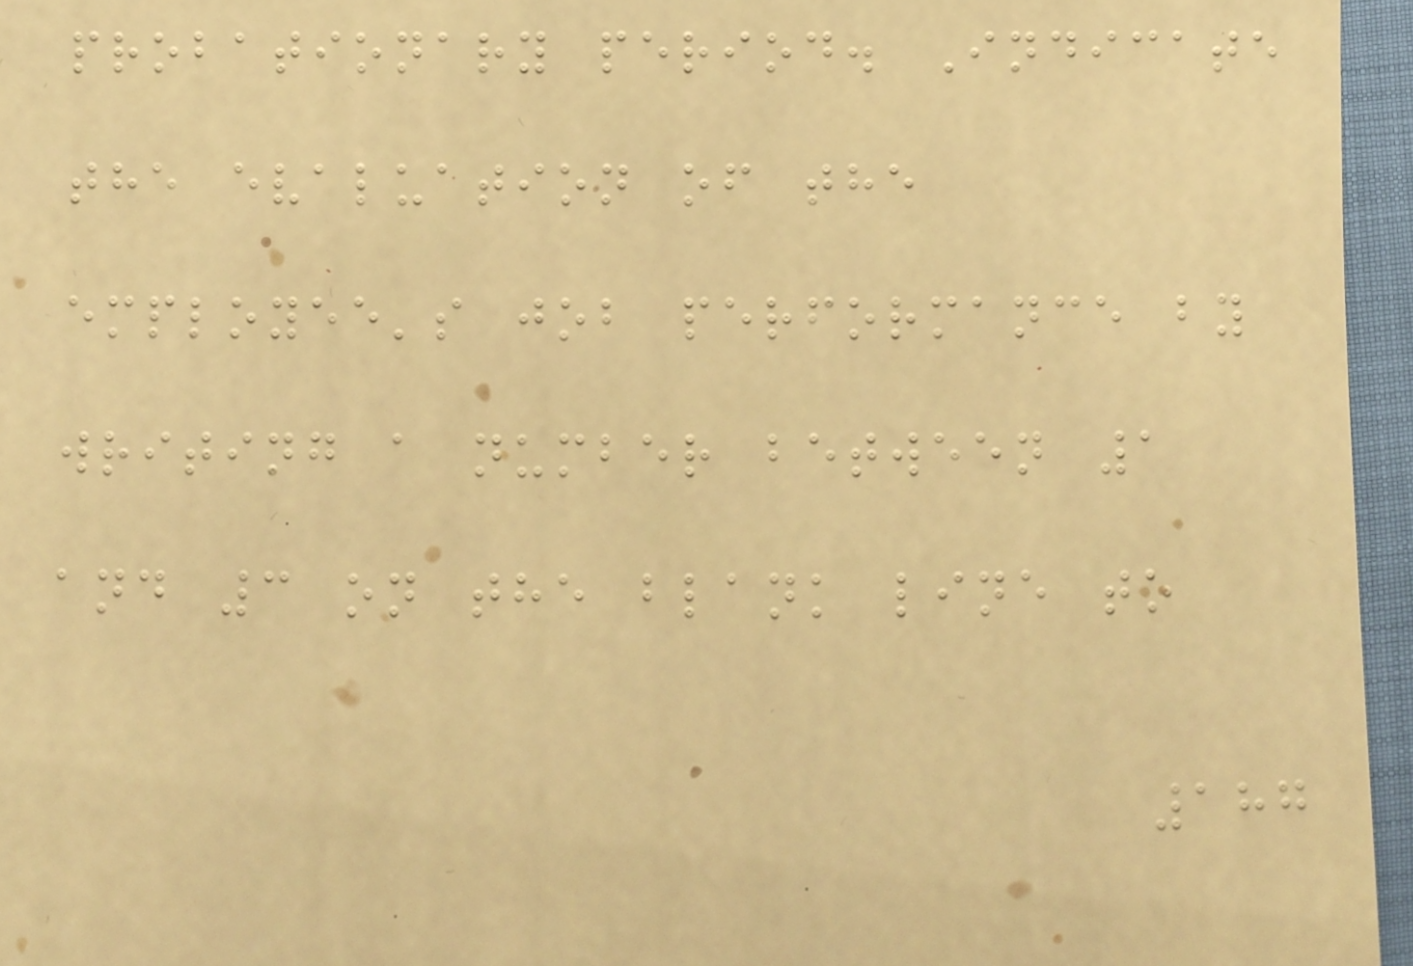probationary period. Indicate
the evaluation of the
employee's job performance by
writing a number between 1
and 3 on the blank line to
187
